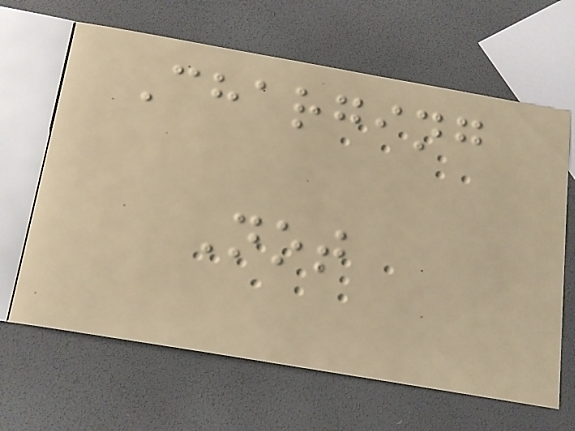Charging
Not
